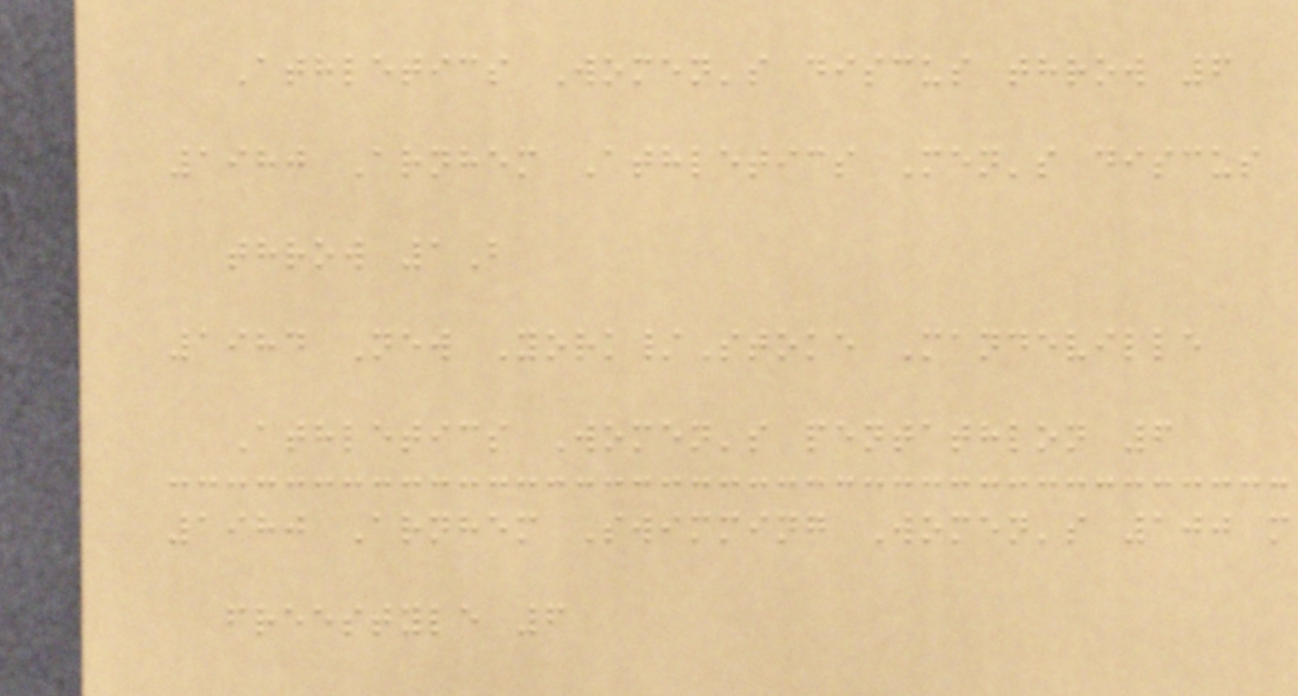Athletics Women's discus throw 6
1980 Arnhem Athletics Men's discus
throw 1B
1984 New York/Stoke Mandeville
Athletics Women's pentathlon 6
1980 Arnhem Swimming Women's 100 m
freestyle 6
